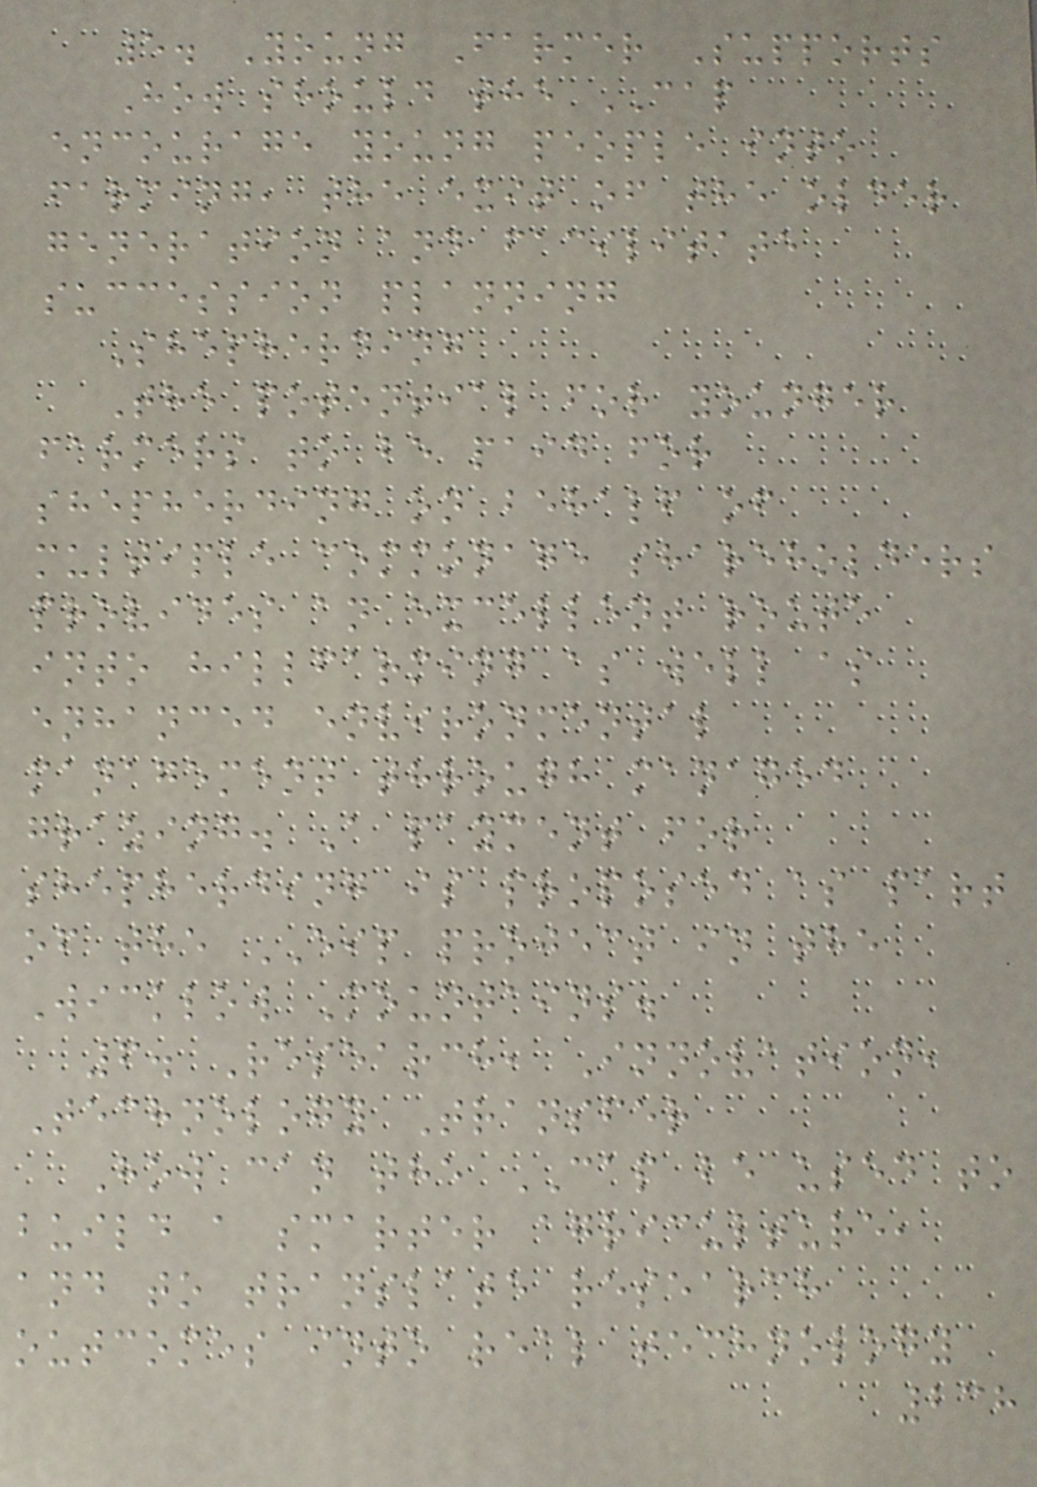5. Young Farmer Supports
How should the CAP
encourage young people into
farming, the exit of the older
generation and facilitate
succession planning
Shepherding
The potential for younger
farmers to be paid for
shepherding on behalf of
multiple commonage shareholders
provides an excellent route
into hillfarming as well as
enhanced environmental
management through managed
grazing. A payment for
shepherding is proposed as part
of the EIP project in the
Wicklow Mountains.
6. Research, Innovation,
Technology Transfer
How can the CAP be used to
build a smarter agriculture,
and to translate research
outcomes into real technology
238
